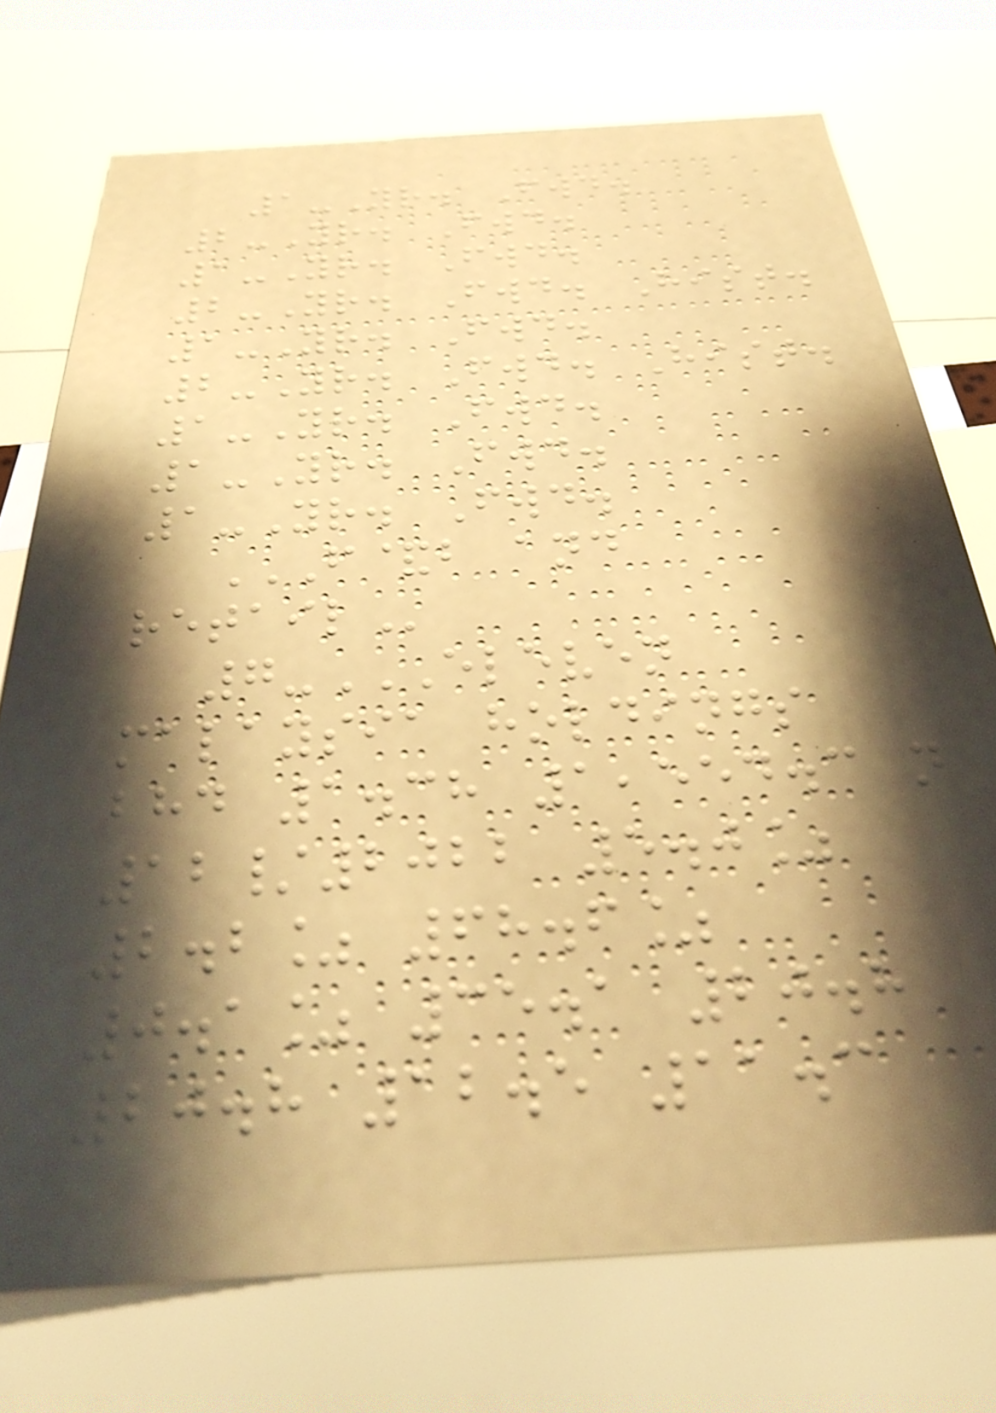1-Yr. Fwd.
2-Yr. Fwd.
1-Yr. Fwd.
2-Yr. Fwd. Hist.
1-Yr. Fwd.
2-Yr. Fwd. Hist.
1-Yr. Fwd.
1-Yr. Fwd.
1-Yr. Fwd.
F&B AND
RETAIL
7-ELEVEN
MALAYSIA HOLDINGS
BHD 1.38 1,554.3 N
12/2022 5.0%
2.2% 68.6%
0.1% 35.1 20.8
20.8 12.5 11.3
